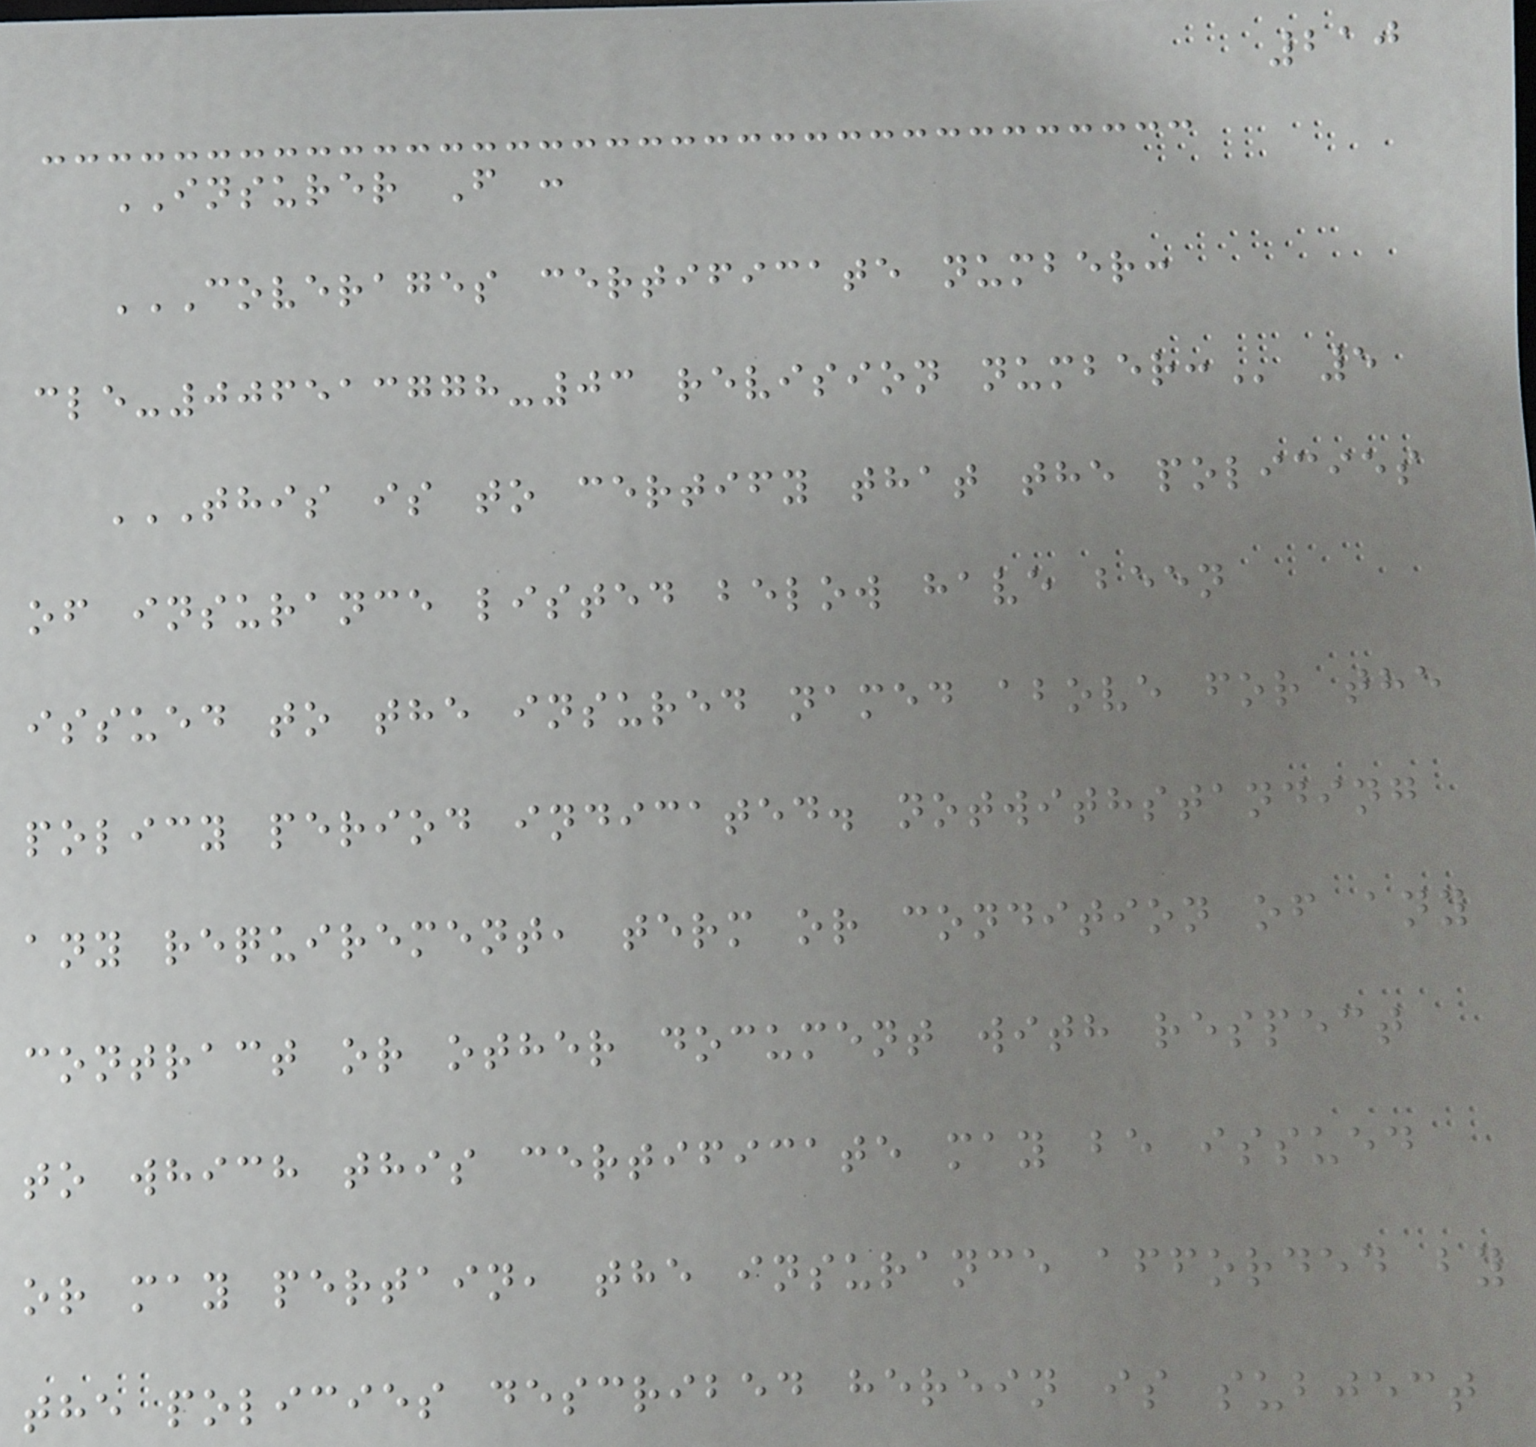210
INSURER F :
COVERAGES CERTIFICATE NUMBER:
CLE-006513778-03 REVISION NUMBER: 5
THIS IS TO CERTIFY THAT THE POLICIES
OF INSURANCE LISTED BELOW HAVE BEEN
ISSUED TO THE INSURED NAMED ABOVE FOR THE
POLICY PERIOD INDICATED. NOTWITHSTANDING
ANY REQUIREMENT, TERM OR CONDITION OF ANY
CONTRACT OR OTHER DOCUMENT WITH RESPECT
TO WHICH THIS CERTIFICATE MAY BE ISSUED
OR MAY PERTAIN, THE INSURANCE AFFORDED BY
THE POLICIES DESCRIBED HEREIN IS SUBJECT
